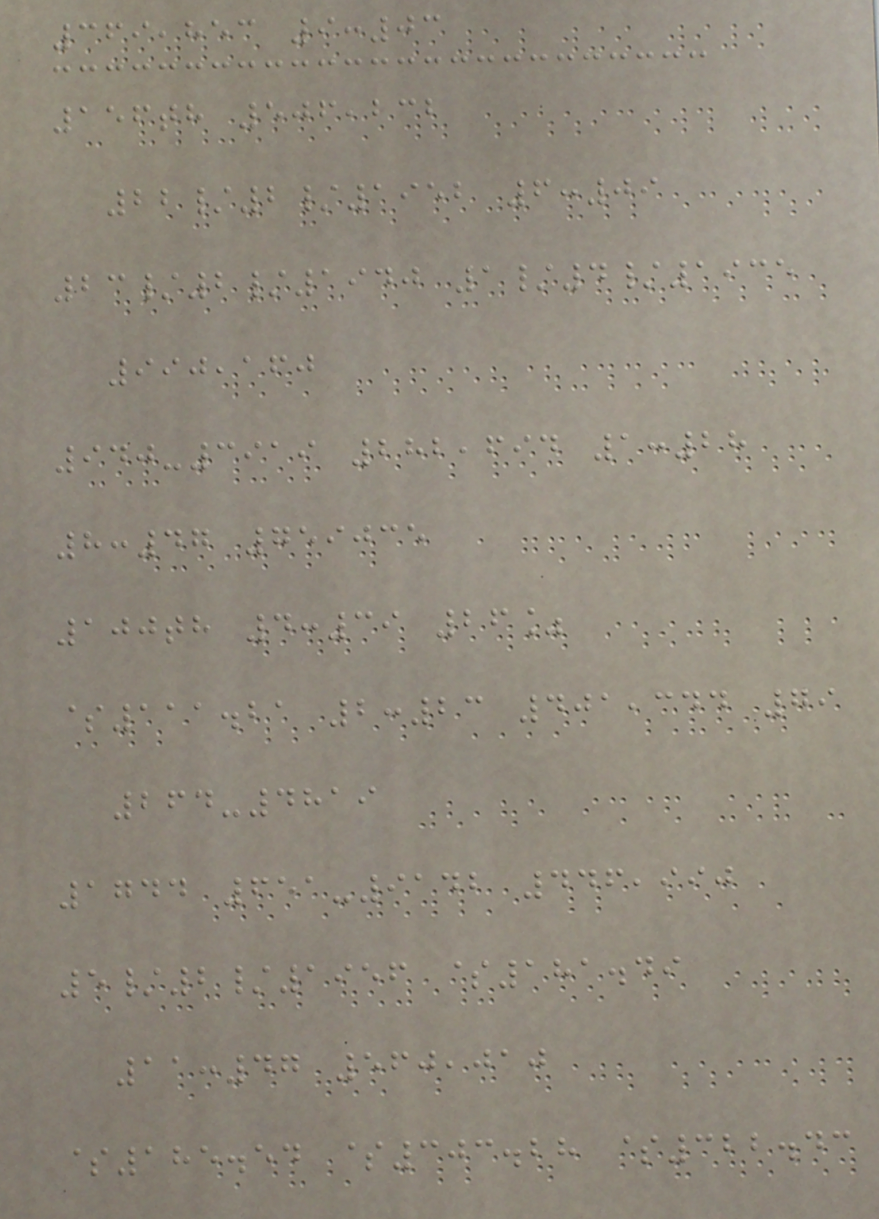369,853 9:03
156th 506,232
22/2/1952 6:09
23/2/1940 1/4/1935
990,160
940-3919 282,694 1:28
8:47 759035
100th 4:39 26%
$111.21 2:23 401,344 79
264-4819
1744 651-9142 446,990
5/2/1956 $181.49
11:47 560,010
$185.54 $303.28 $322.43
